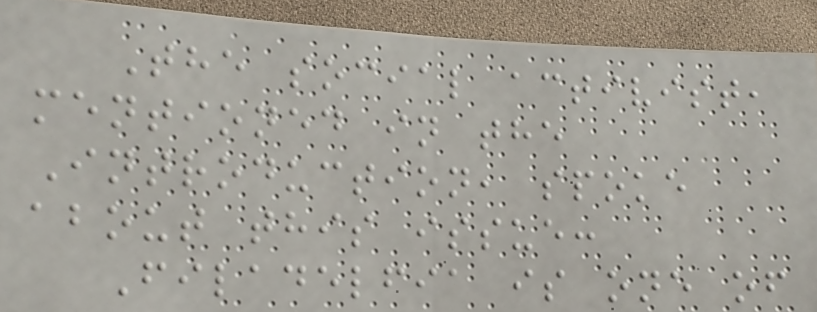The social activist,
mentioned in the
Introduction, spoke
about this issue:
Filadelfia is one of
